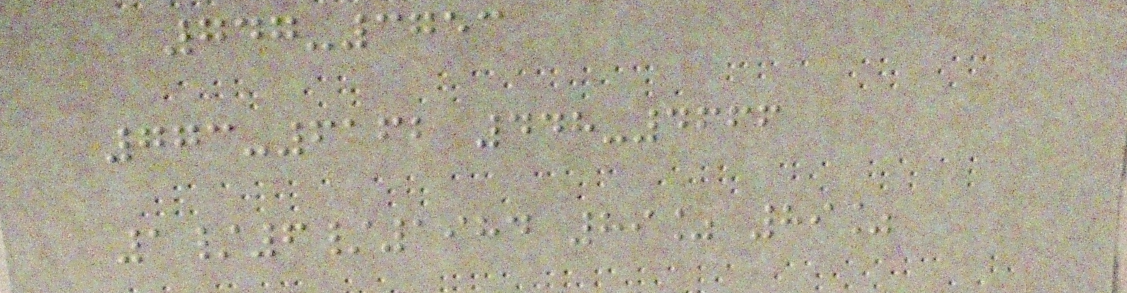747-3753
773-6162 448-4666
1/6/1984 89% 89%
